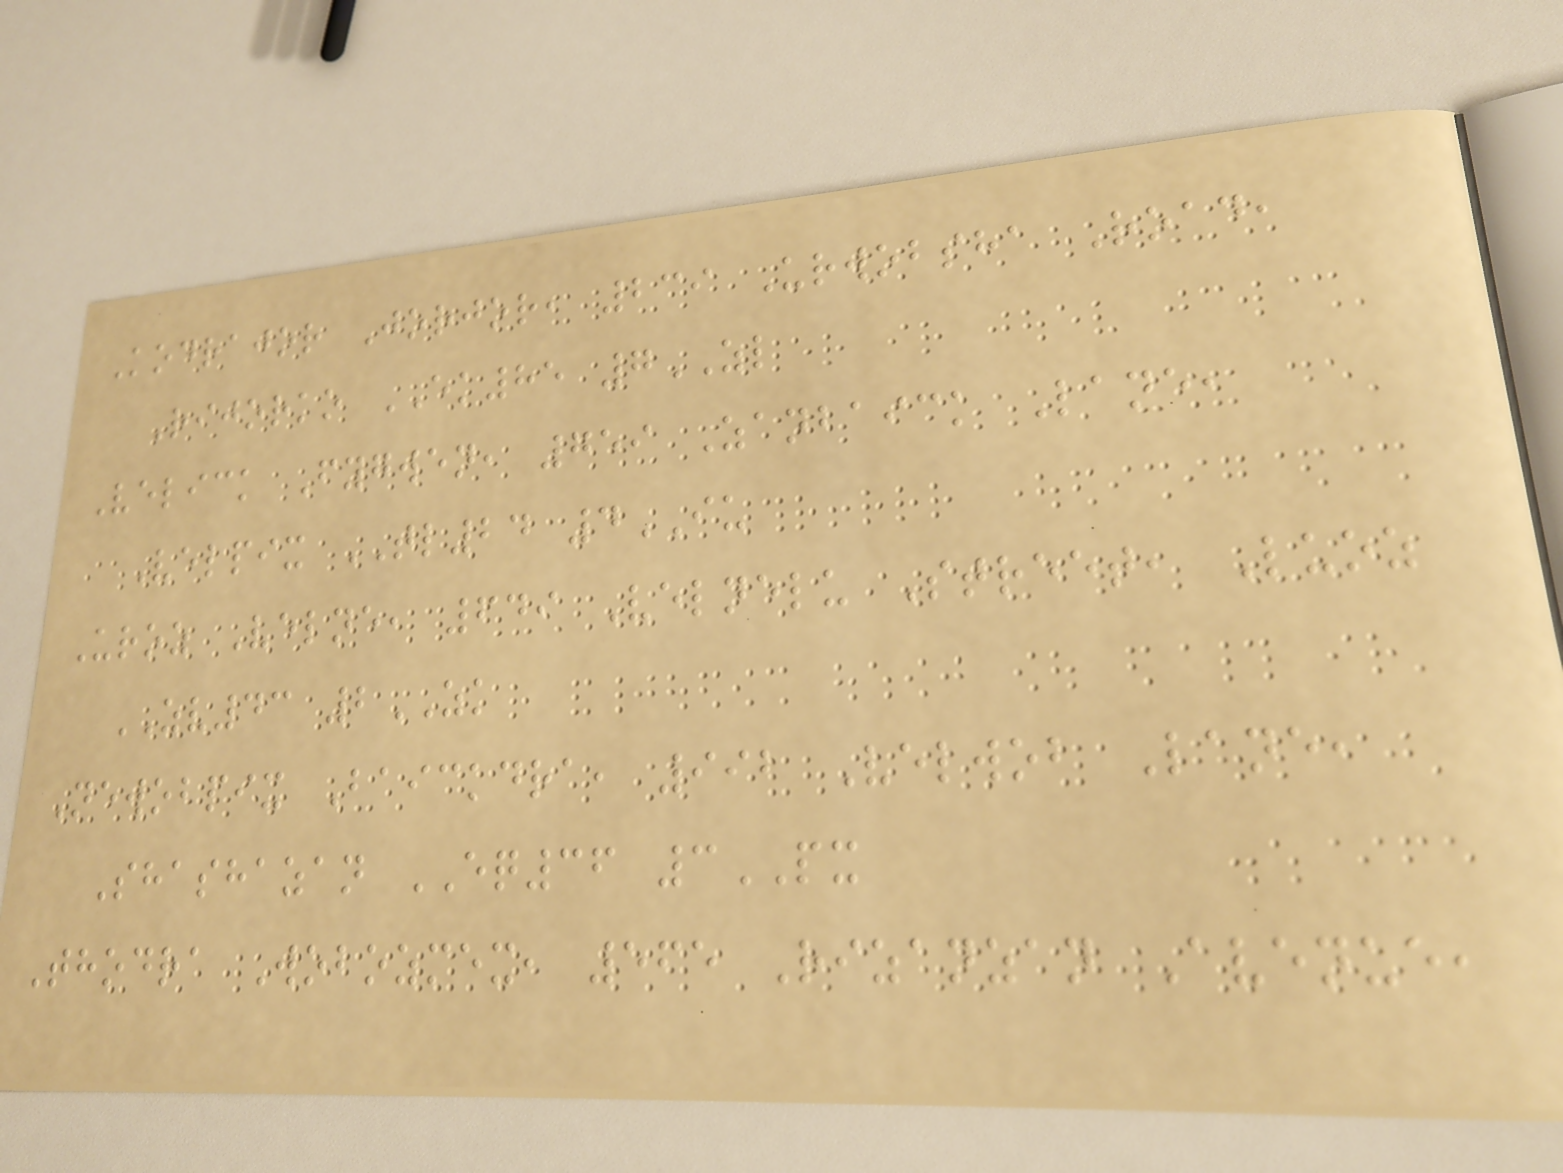Kodrajor Jorjor, 239 Urwobsha Road,
Rijorko EK85 7ZL
Velick Fygwen, 759 Zanbaick Lane,
Velpix TL24 4IU
Uroz Velne, 649 Velnelu Street, Luoz
ZV43 2ZK
Newobpix Baickdra, 992 Velwob Lane,
Shashazan EQ36 3PX
Thodra Wobozmex, 565 Rizanzan Avenue,
